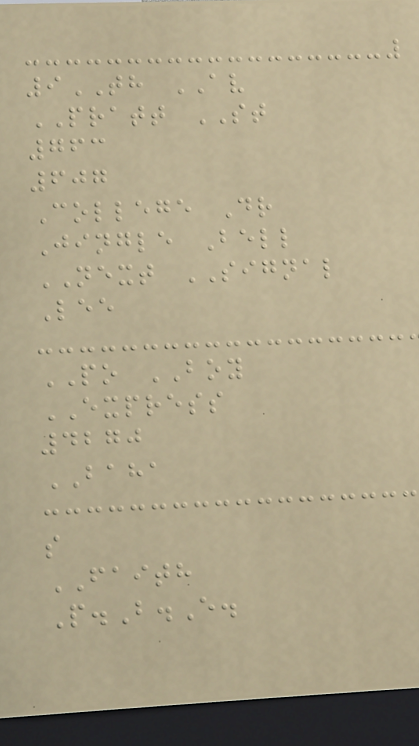9TH AV
PRATT ST
763
607
College Dr
Jingle Bell
NEXT SIGNAL
Lee
PO BOY
EXPRESS
4270
BAHA
s
FAITH
P.B.E.
